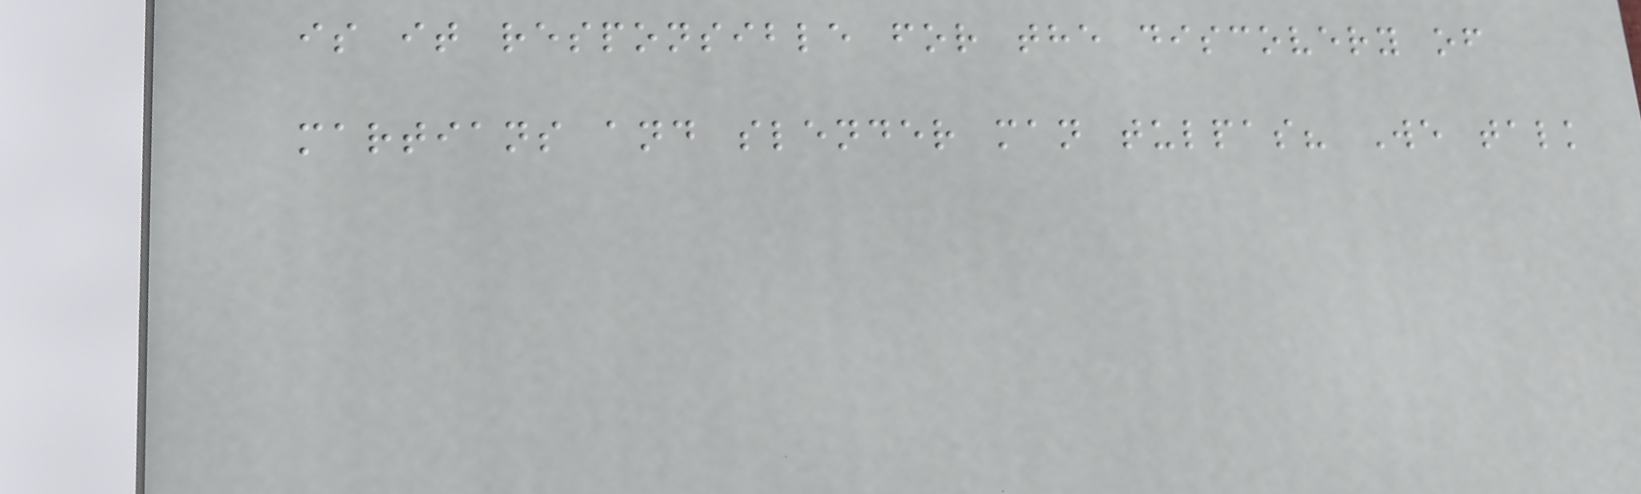is it responsible for the discovery of
martians and slender man tulpas? We talk
